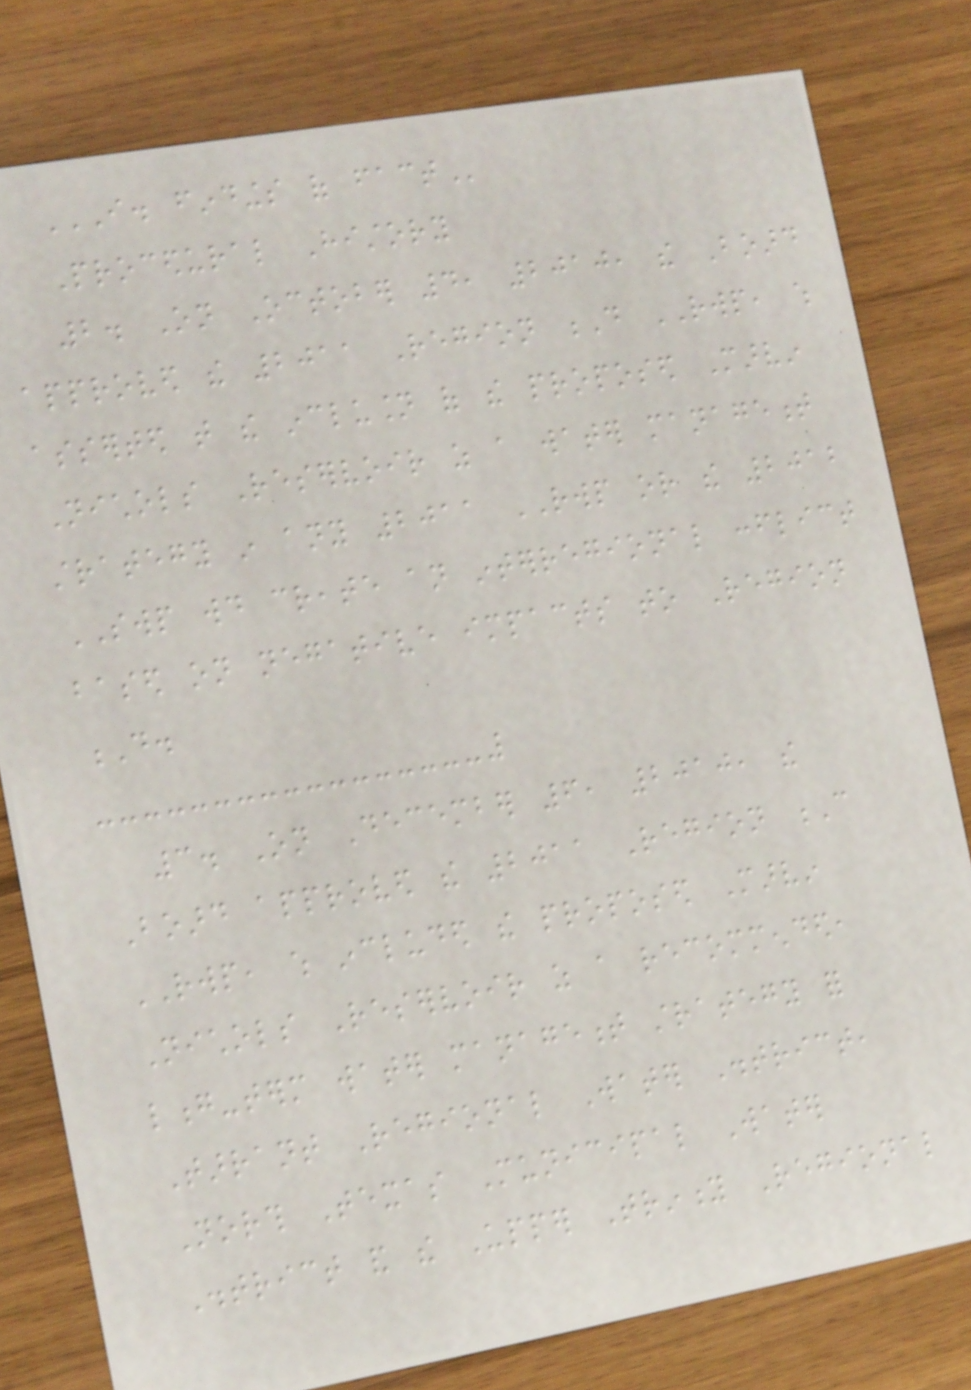I. FINDINGS OF FACT
Procedural History
2. On October 4, 2010, the Board
approved the 2011 Region D RWP, which
asserted that the inclusion of the proposed Marvin
Nichols Reservoir as a water management
strategy in any 2011 RWP or the 2012
SWP would create an interregional conflict
based on negative impacts to Region
D.
3. On December 6, 2010, the
Board approved the 2011 Region C
RWP, which included the proposed Marvin
Nichols Reservoir as a recommended,
long-term water management strategy for
Tarrant Regional Water District,
North Texas Municipal Water
District and the Upper Trinity Regional
